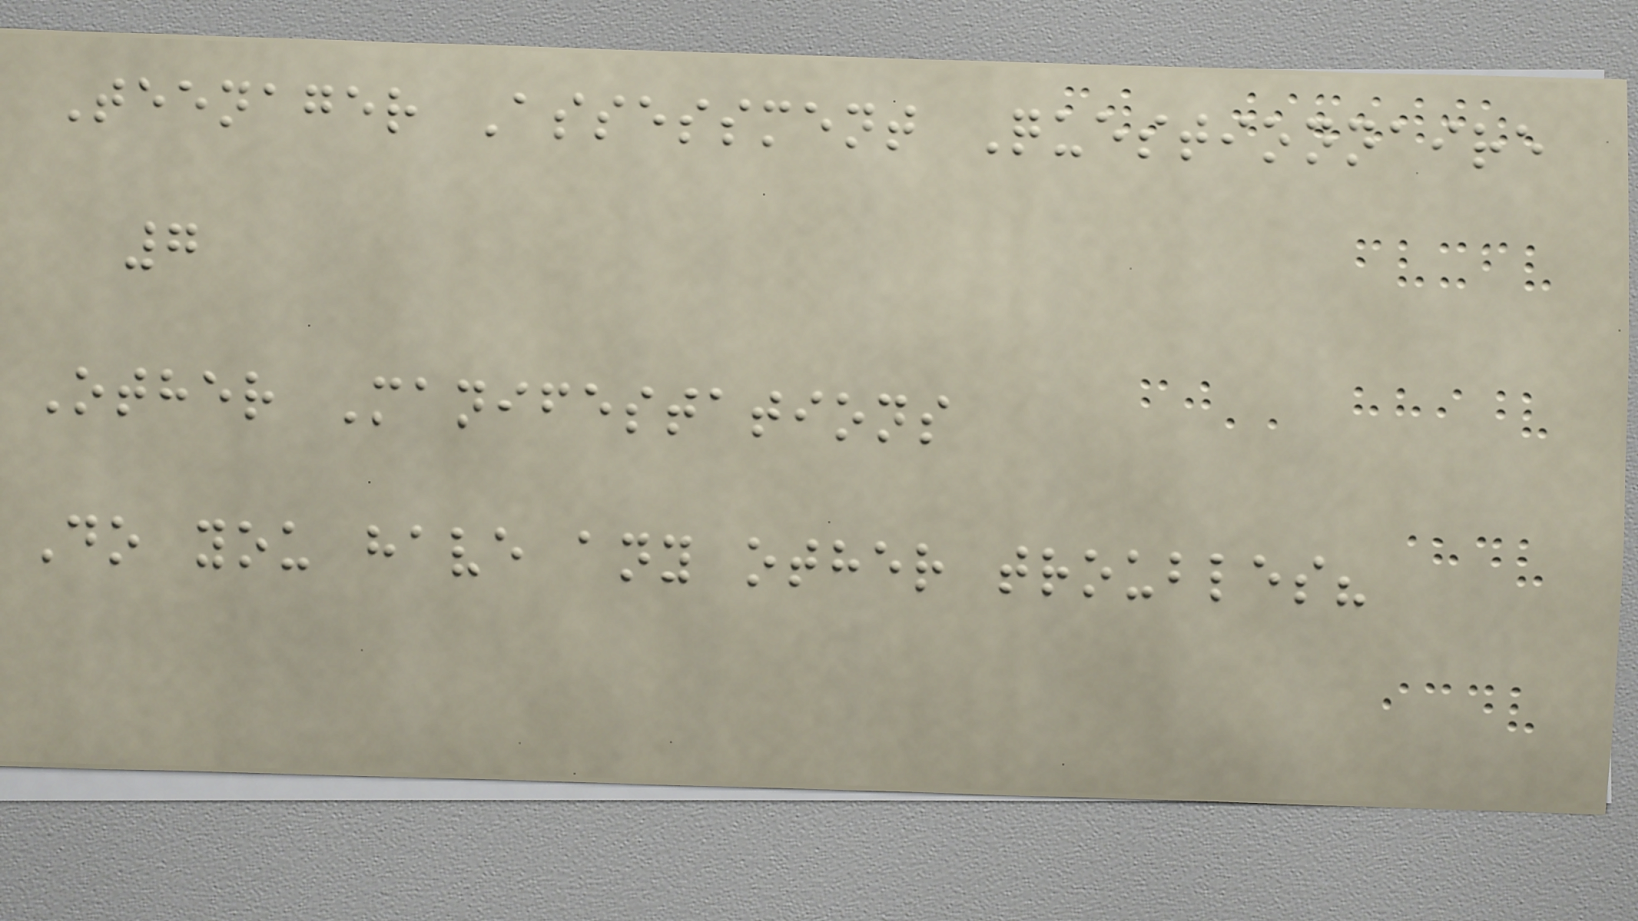Teenager Assessment Questionnaire
7
Other Manifestations
Do you have any other troubles?
